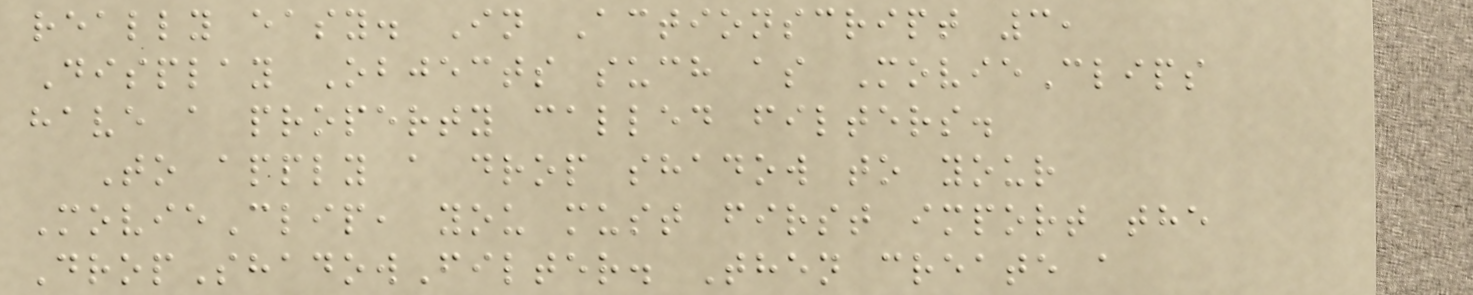really easy. In Actionscript 3,
Display Objects such as MovieClips
have a property called filters.
To apply a drop shadow to your
MovieClip, you must first import the
DropShadowFilter. Then create a
